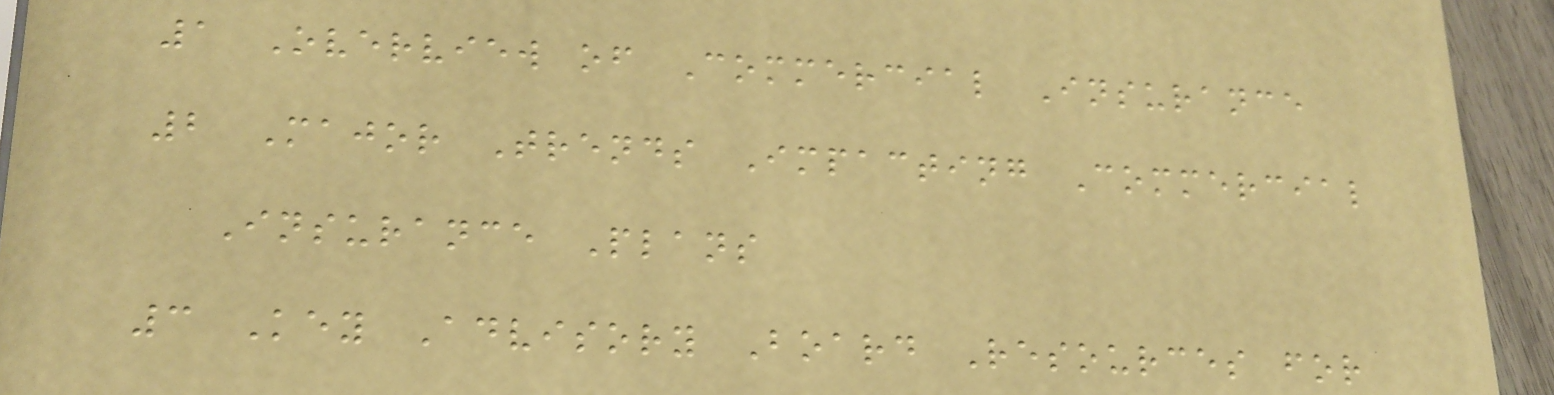1 Overview of Commercial Insurance
2 Major Trends Impacting Commercial
Insurance Plans
3 Key Advisory Board Resources for
